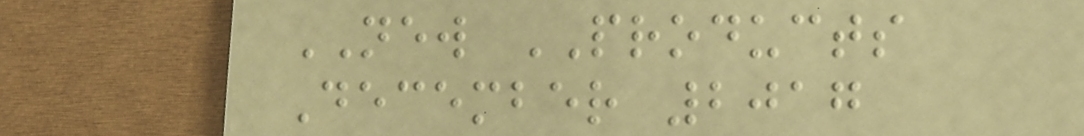NEW PRODUCTS
December 2017
